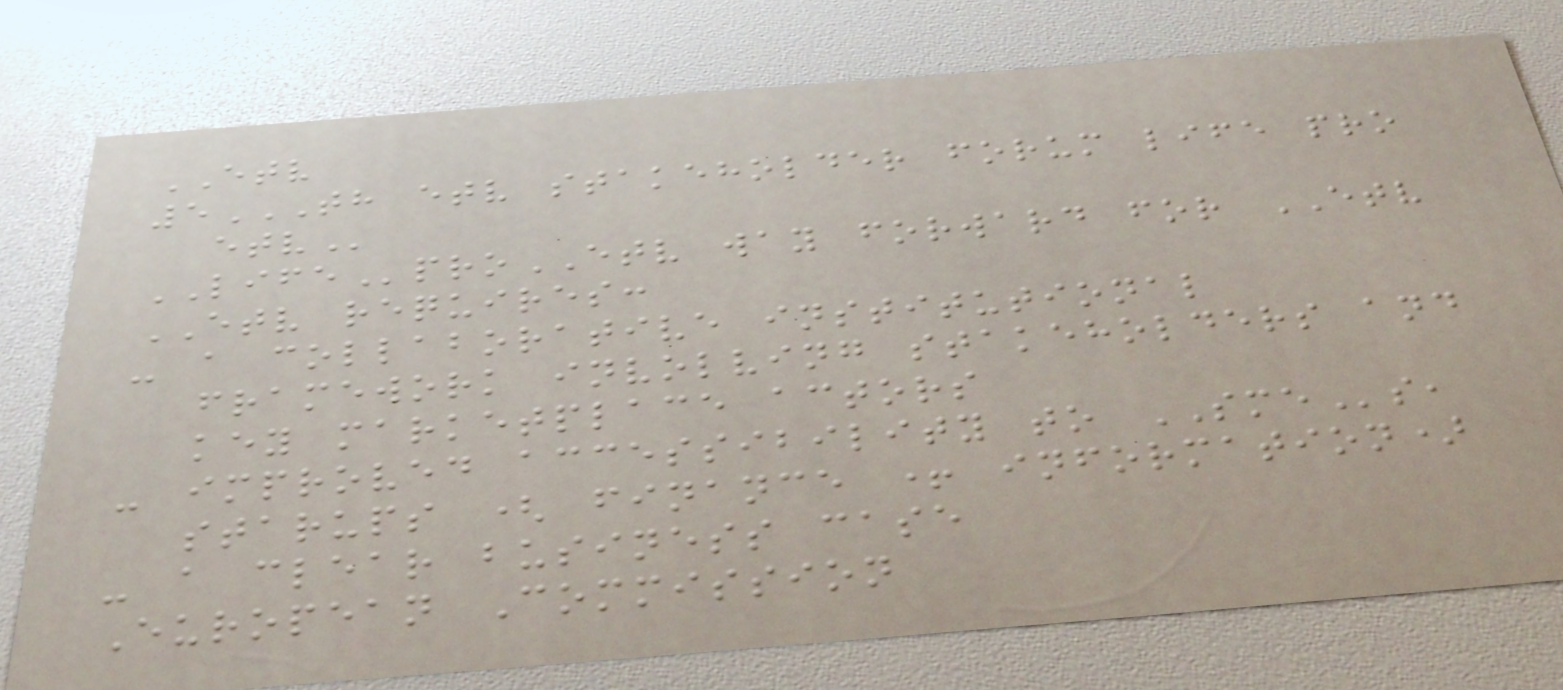ETV
5TH ETV STAKEHOLDER FORUM LIFE PRO
ETV
LIFEproETV way forward for ETV
ETV requires:
- a collaborative institutional
framework involving stakeholders and
key marketplace actors
- improved accessibility to SMEs,
starups ( finance + information)
- a clear business case
European Commission
